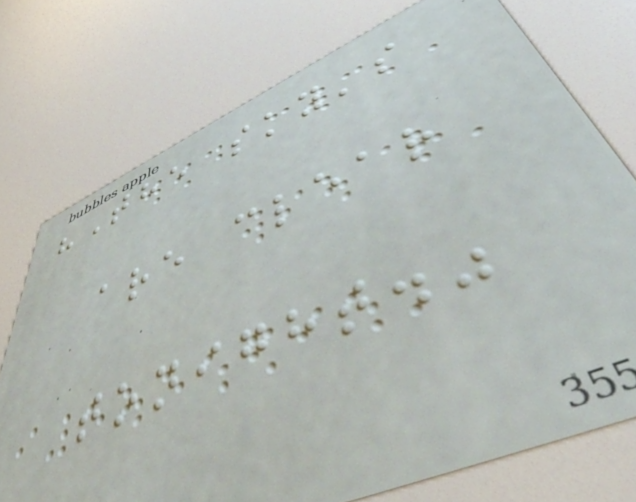"The sky's
are clear
tonight."
